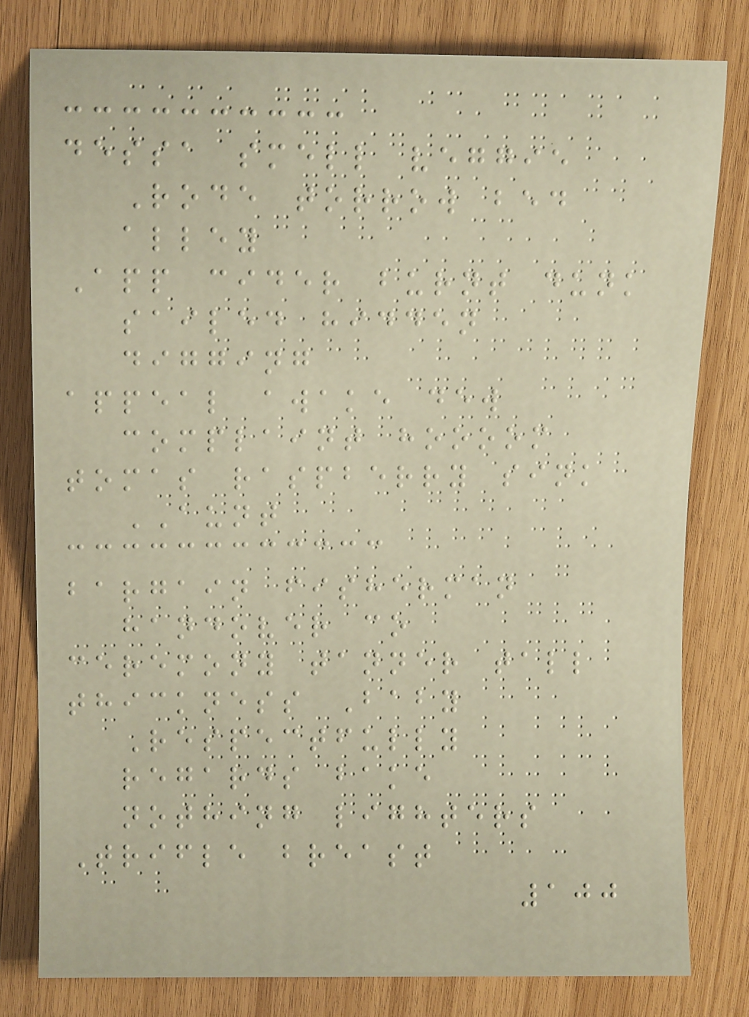dessa smell veggie
Rode torrow bed
alley
App cider burnt dunk
sailed hidden
digging
appeal awake dew
complaint hoooom
tomas raspberry sink
AUNT
bargain fisherman
handover co
ceremony tanner tall
thickness Baby
Respectfully
regards bake
nothing lighters
Trifle breast
100
